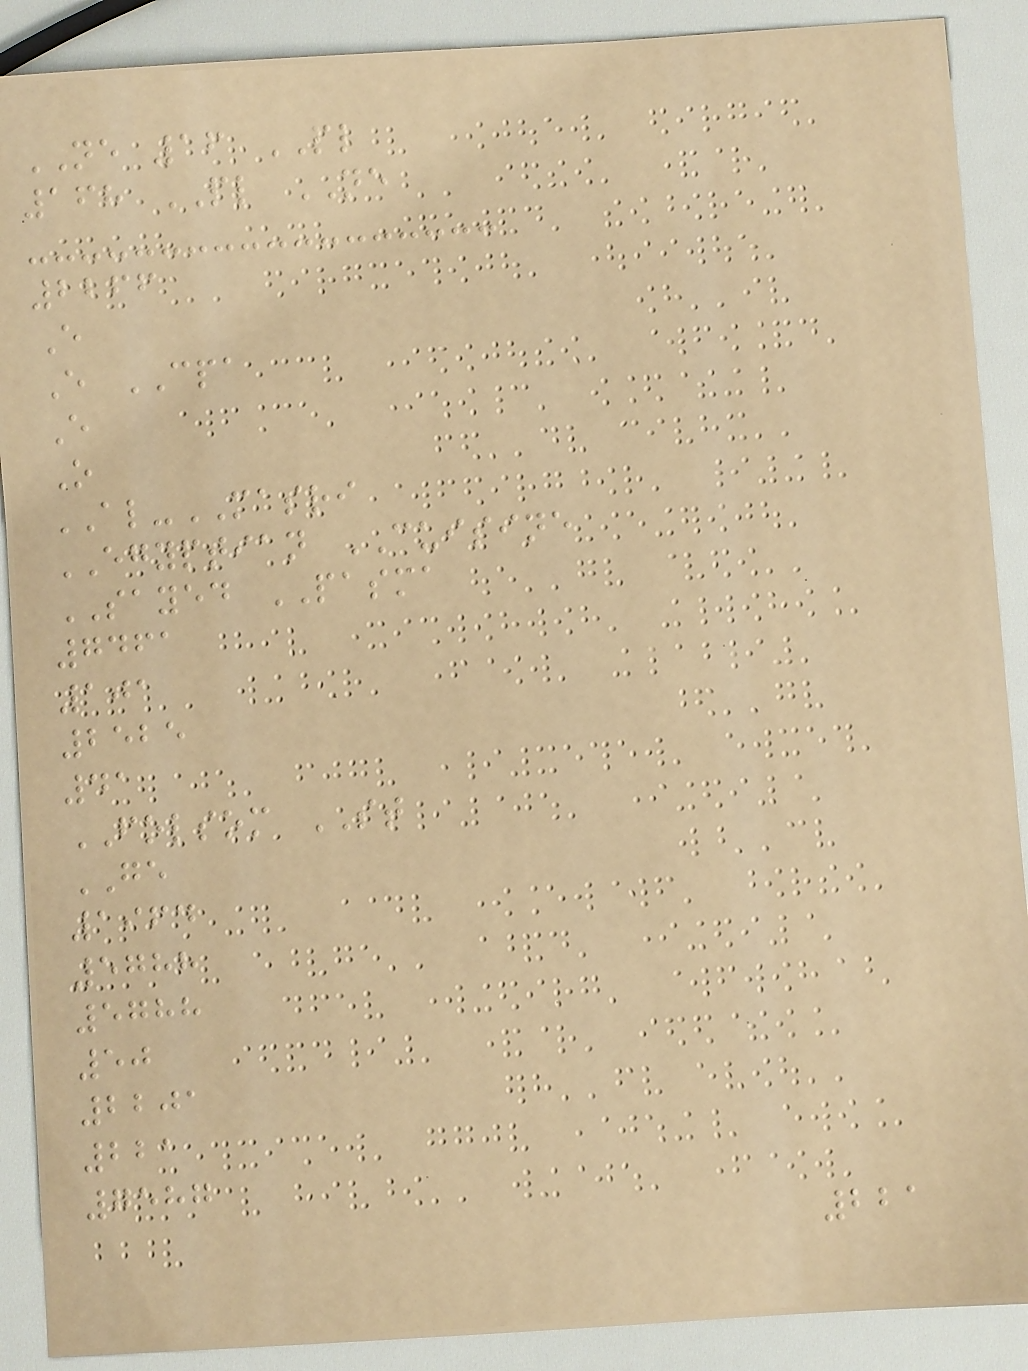NE 16 PL
168 PL NE
2266
E
E CPA
E
O
AL-MASRI
EGYPTIAN CUISINE
SAYED PASMA
7461
101
2525
41
FOLSOM ST
GE
1964
5788
5788
50
2201
221
7587
221
